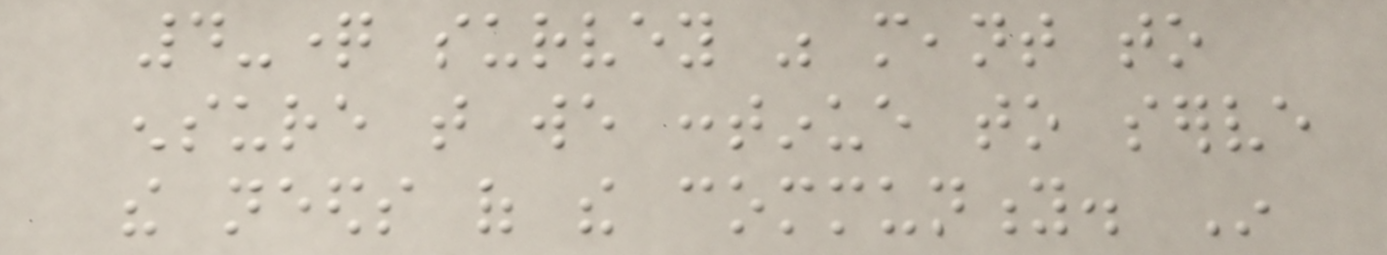4-question survey was meant to
ensure that we continue to serve
the needs of the community. In
